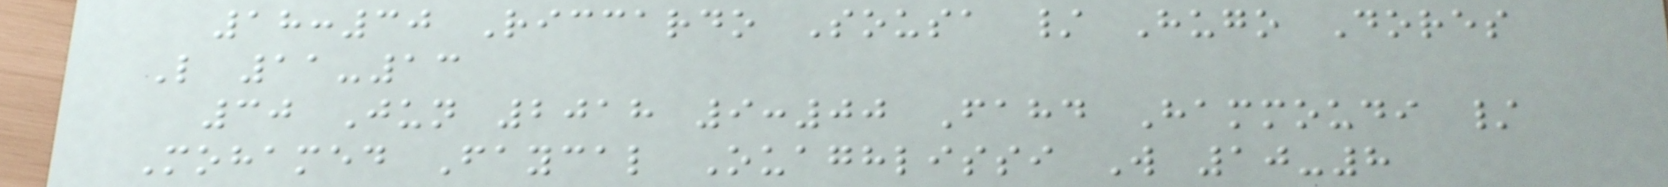18:30 Riccardo Sousa / Hugo Dores
L 11-13
30 Jun 2018 9:00 Fahd Hammoudi /
Mohamed Faycal Ouaghlissi W 10-8
